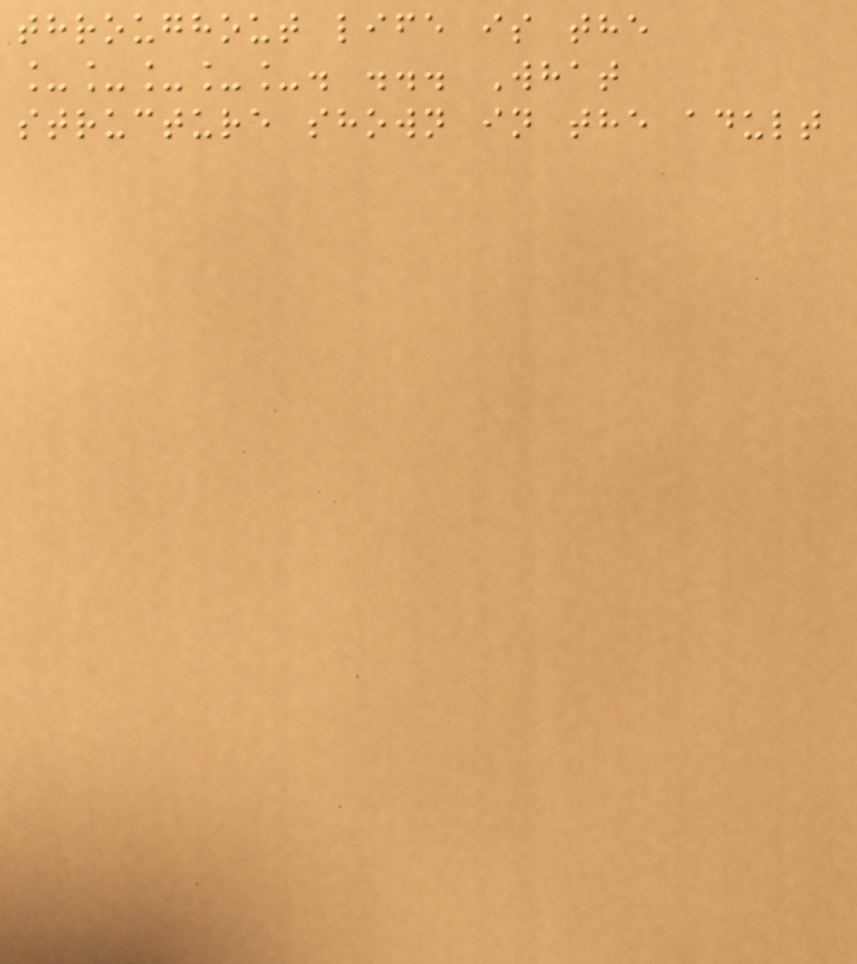throughout life is the
_____. ... What
structure shown in the adult
